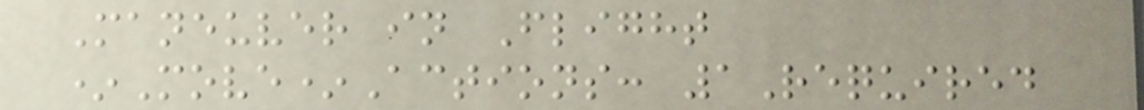Maneuver in Flight
*Move*Actions: 1Required
